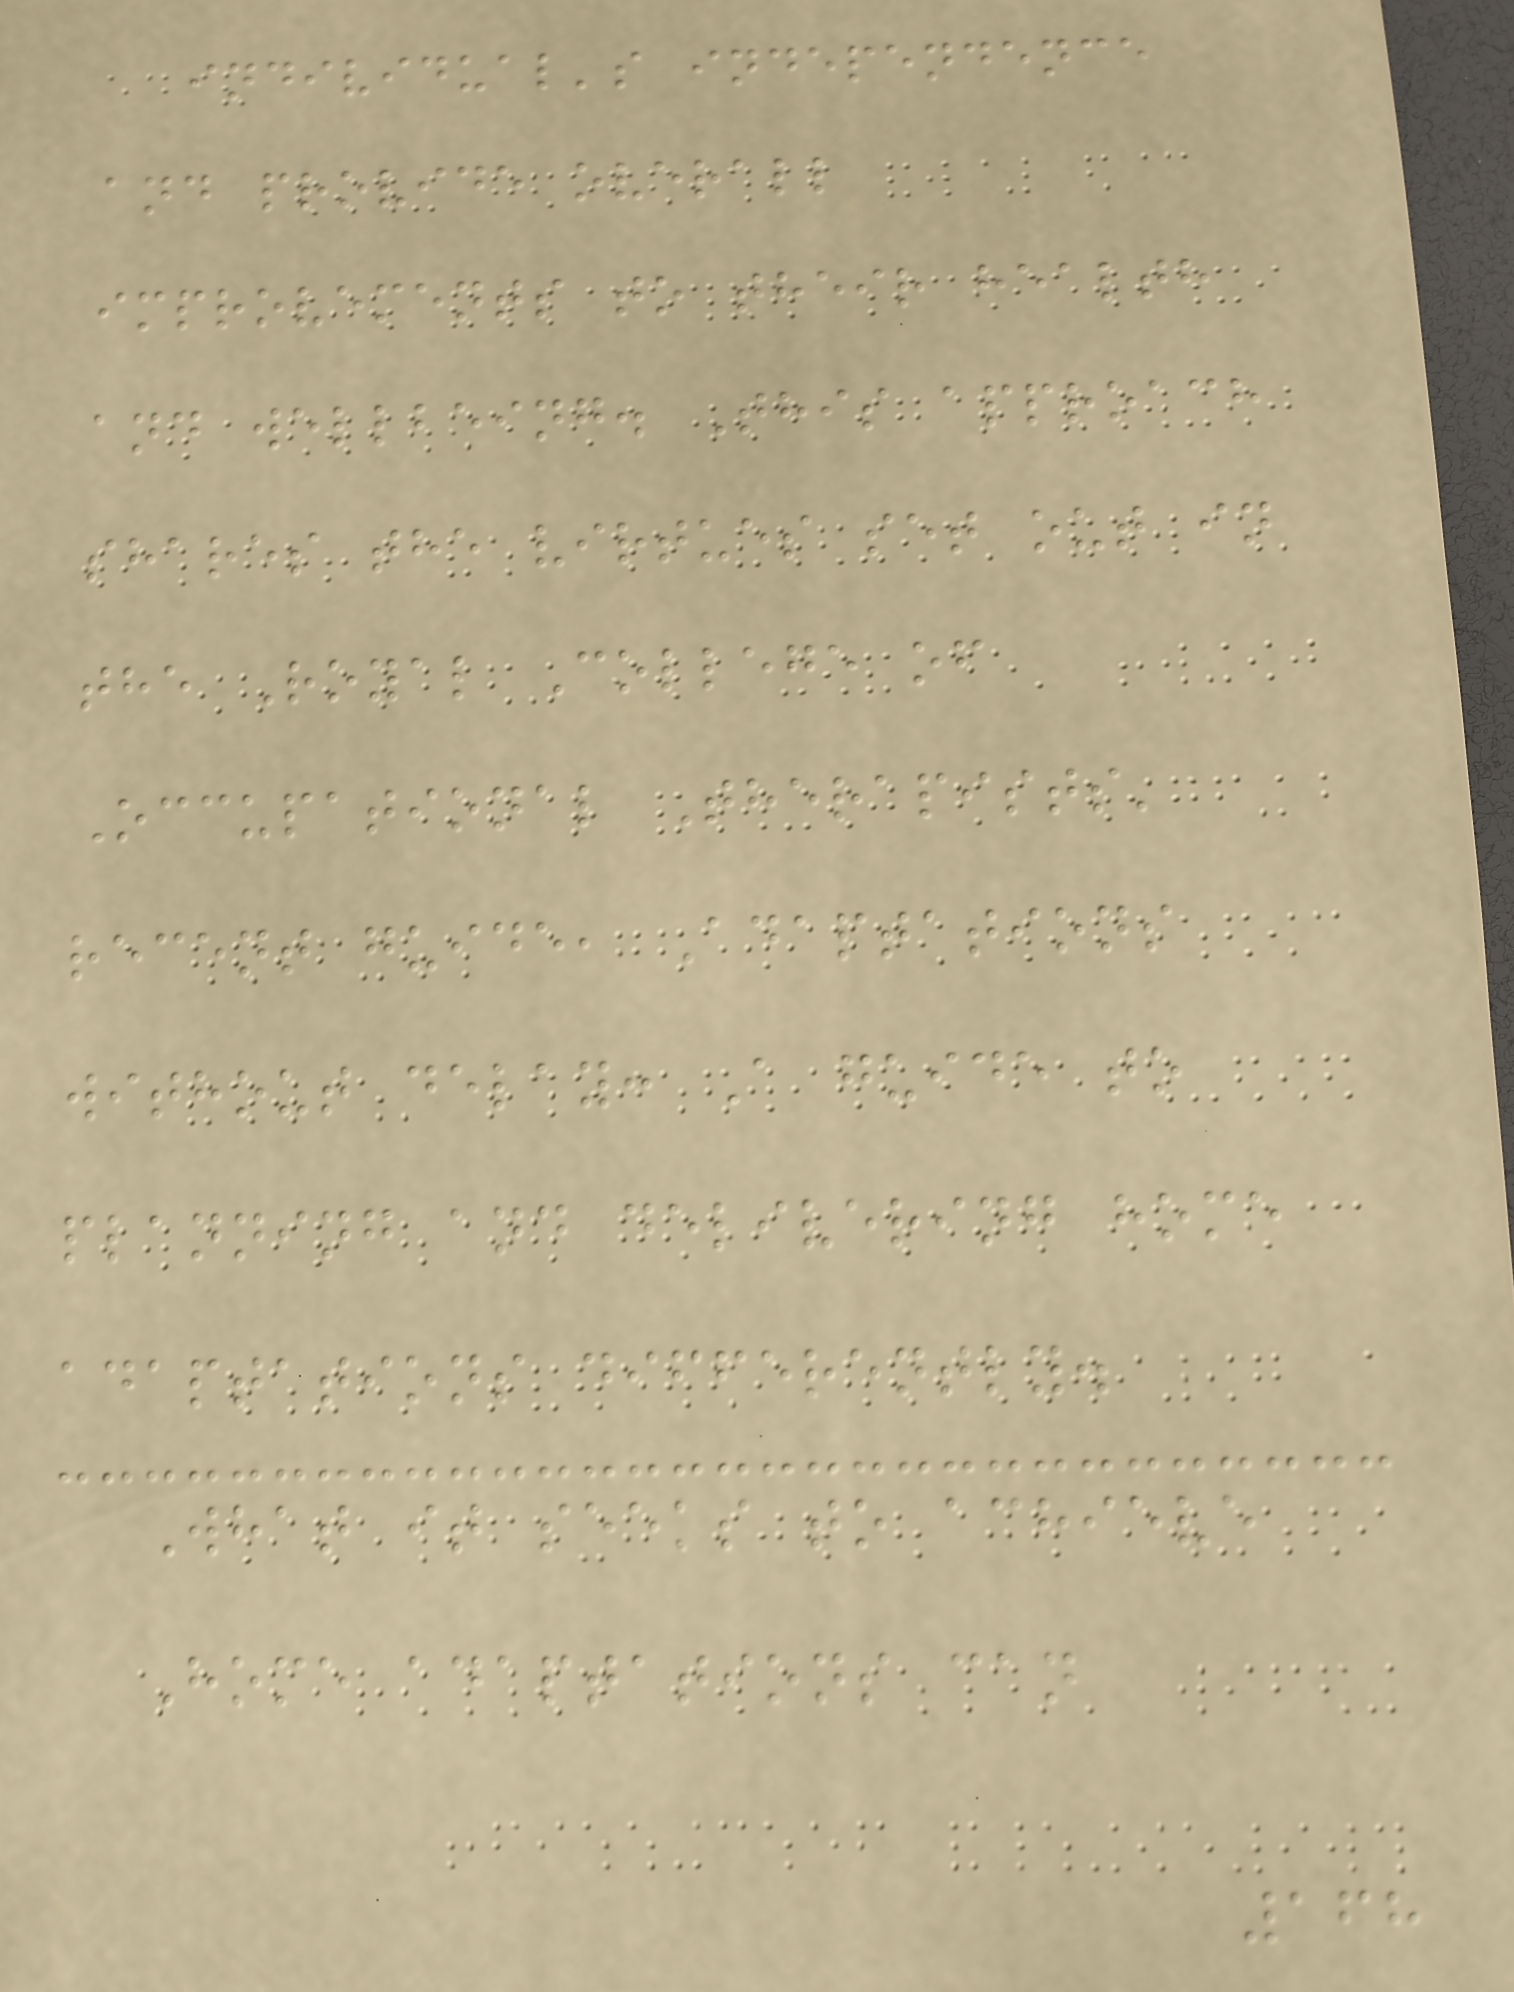individual's independence
and provide overall
improvements to their health
and wellbeing. This approach
shares the virtues set out in
the Royal College of
Occupational Therapists'
recent guide, Adaptations
without delay: A guide to
planning and delivering home
adaptations differently.
What it seeks to achieve
Home adaptations can
168
